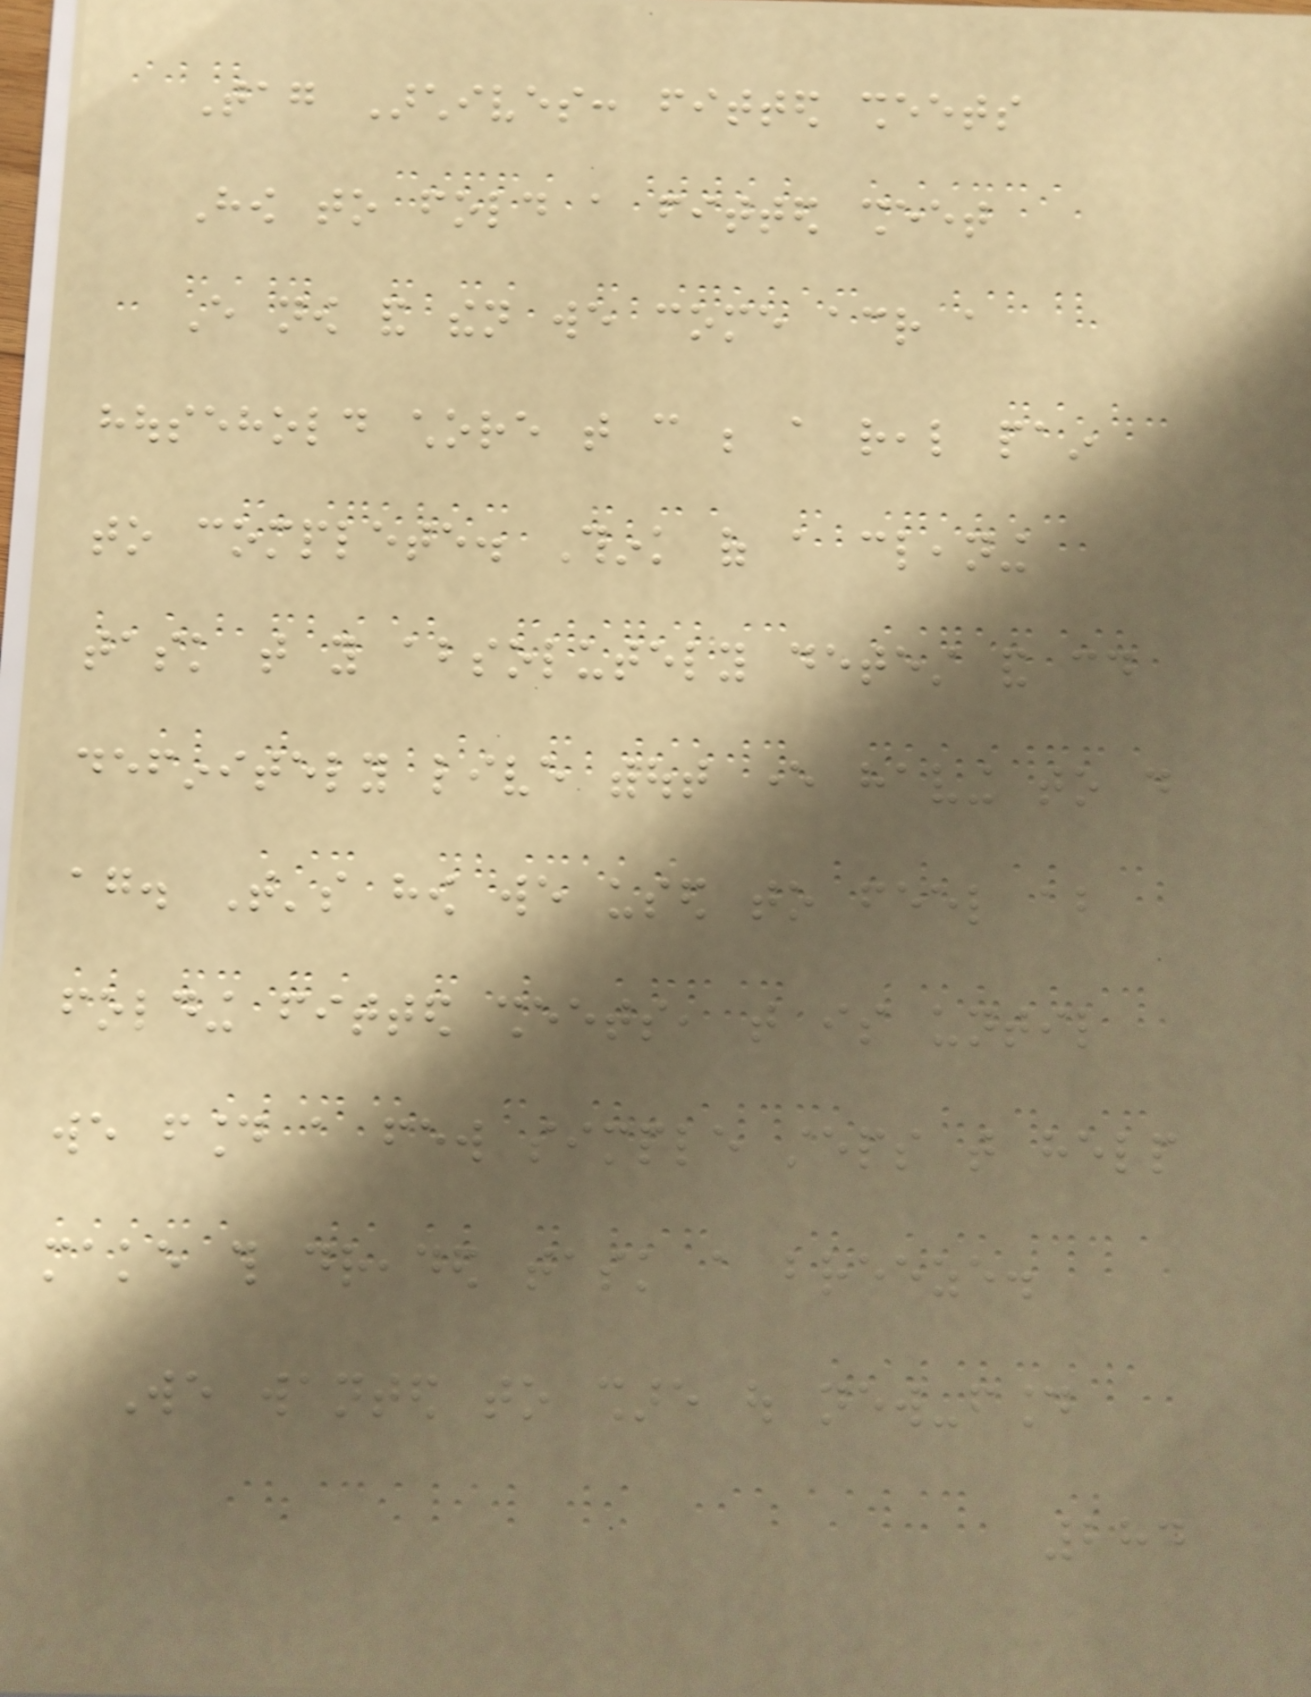Tag Archives: fitted sheets
How to fold a fitted sheet
Every now and then we come across a
household chore that can be a real pain
to complete. Think of a cleaning
task that you absolutely detest and could
definitely live without ever having to do
again. That's how we used to feel about
folding fitted sheets, that is until
we found a few simple steps that help
make this dreaded task a breeze.
We wanted to share out new-found
284
